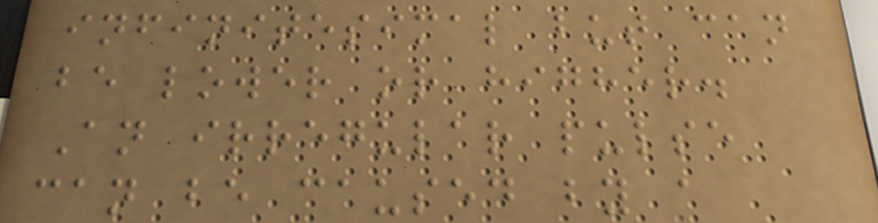infinitesimal but can
be lower or higher.
An irregular pulse
can be caused by a
